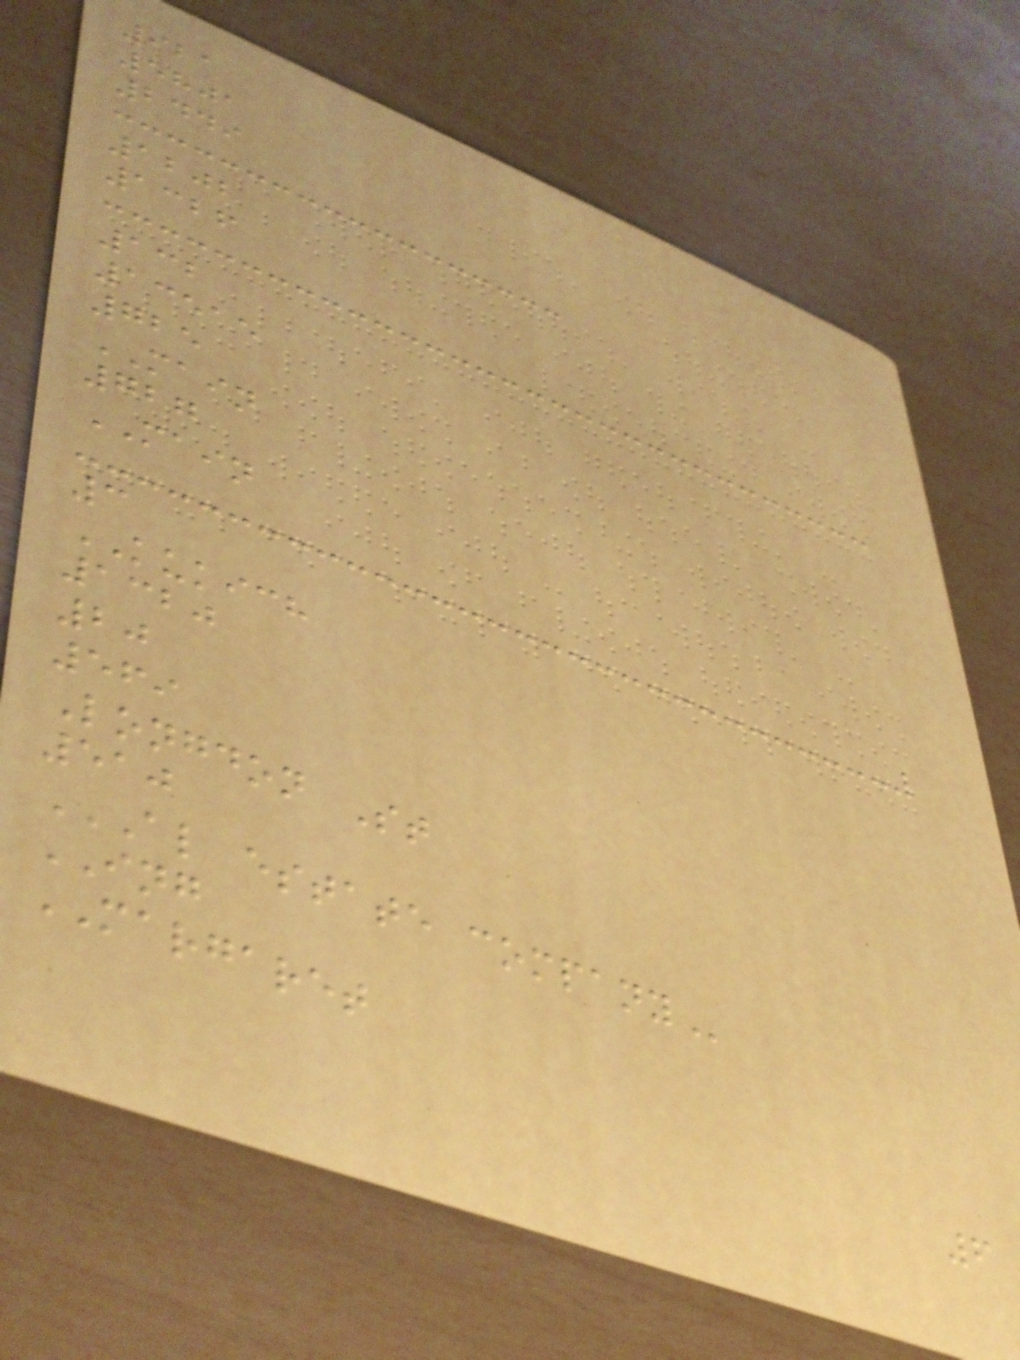921
5801
2449
1202
1326
132
13515
725
MAIN
727
MAIN
3
KUKICH
1320
20
569
Longdon St
510
AL ESTATE COMPANY
ING
MARGARET
6
